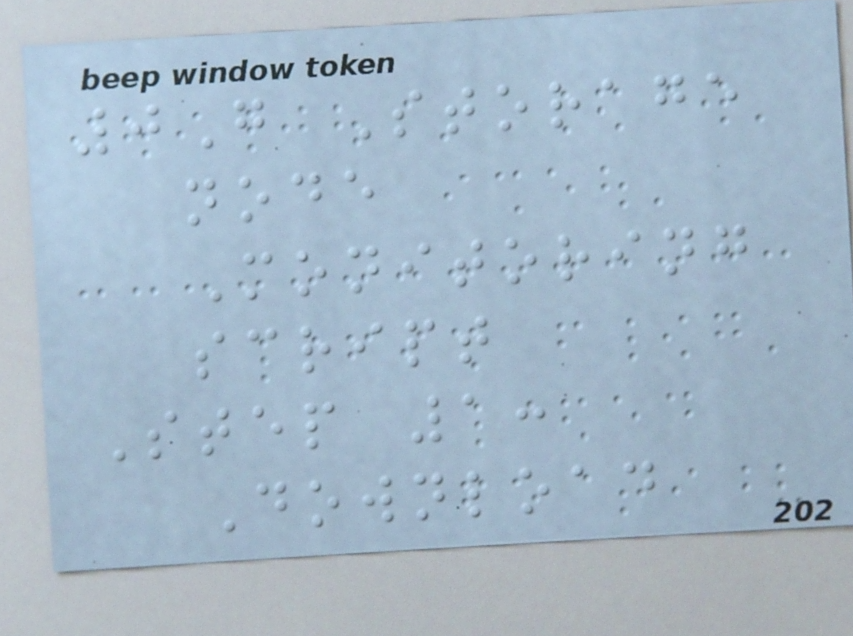0G Storage
node
Monitoring
script
Step 1:
Download
